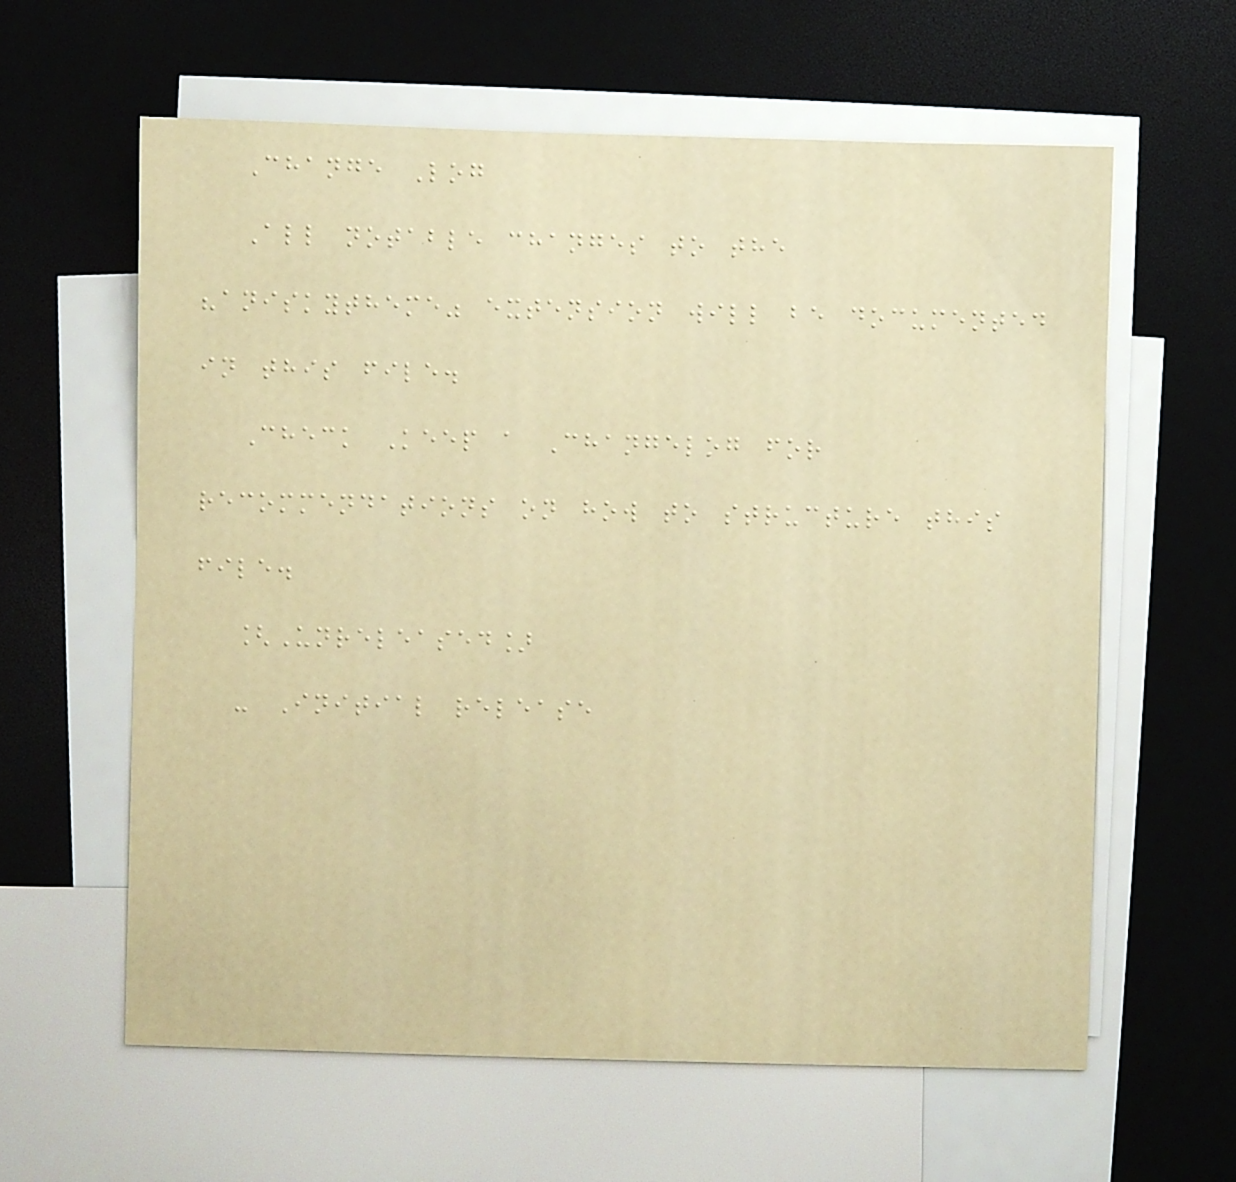Change Log
All notable changes to the
"aniskytheme" extension will be documented
in this file.
Check Keep a Changelog for
recommendations on how to structure this
file.
[Unreleased]
- Initial release
